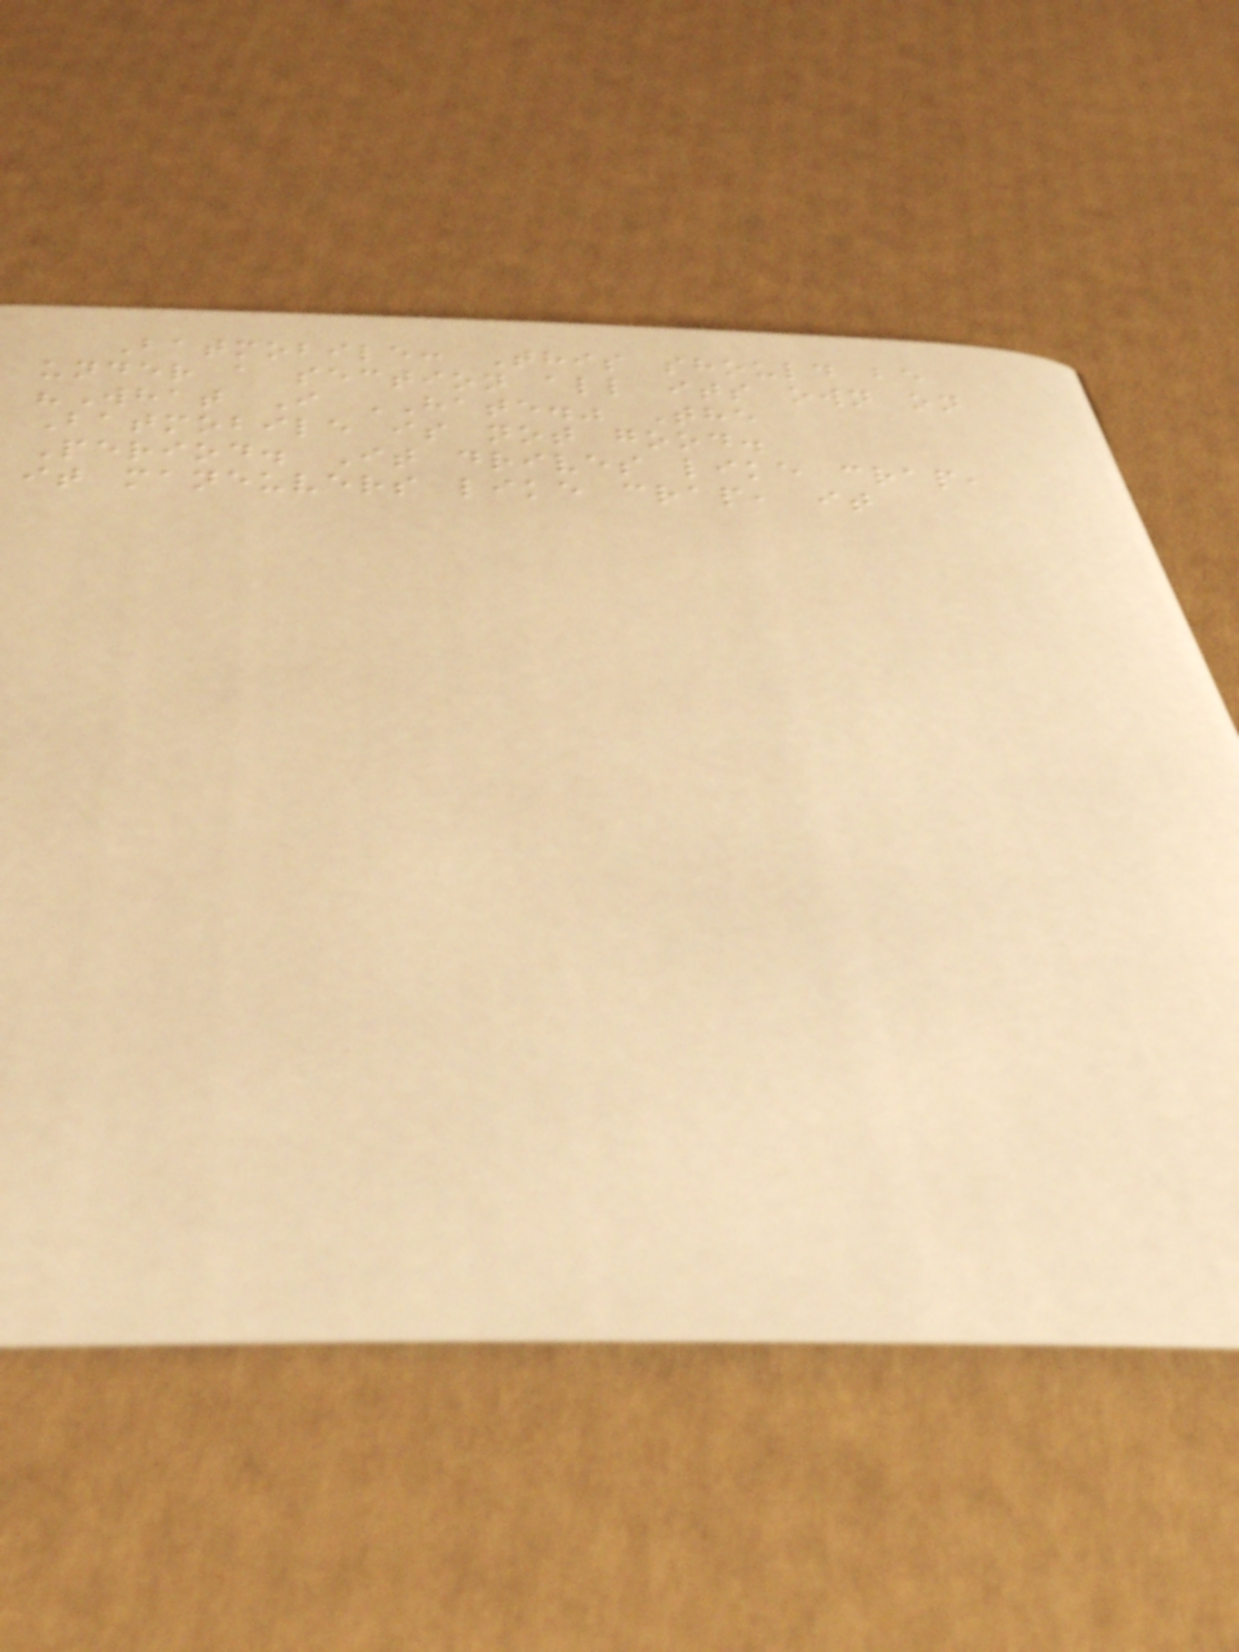Batmobile: This should be
under a section all its own on
"What I HATE." The
Batmobile is not good.
Period. It drives like crap,
it maneuvers like crap, it
